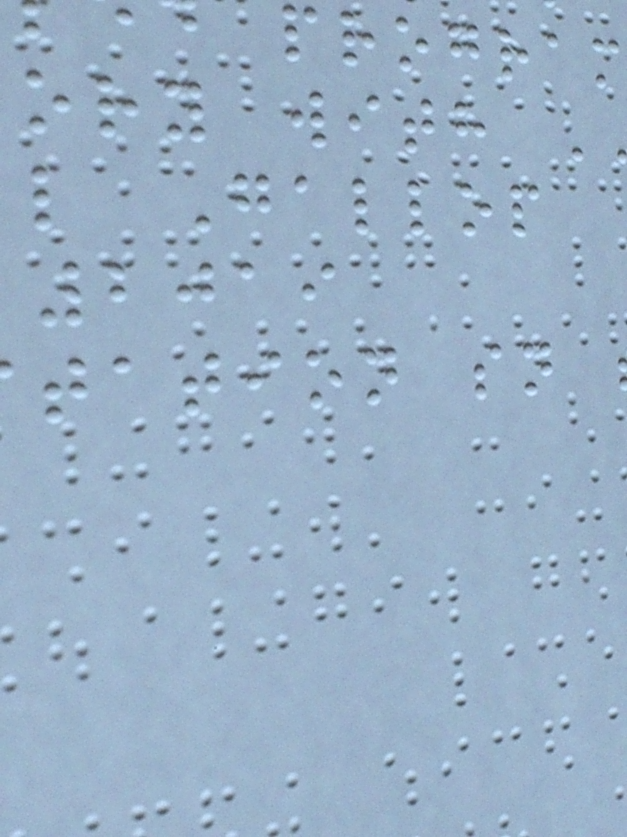program
ory with
l Gallop
2019
tation sn
